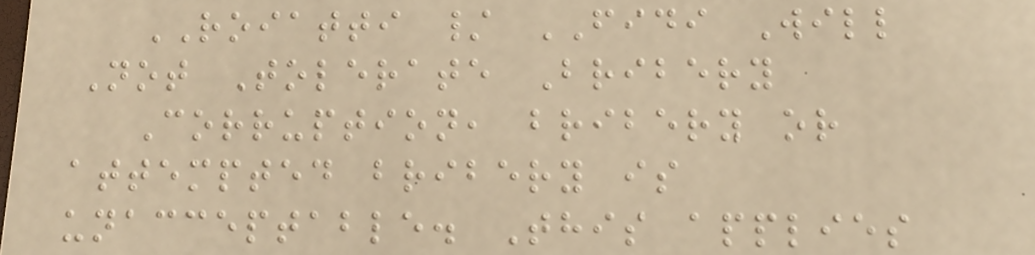ROIATTI / FIDI Will
Not Tolerate Bribery
Corruption, bribery or
attempted bribery is
unacceptable. This applies
